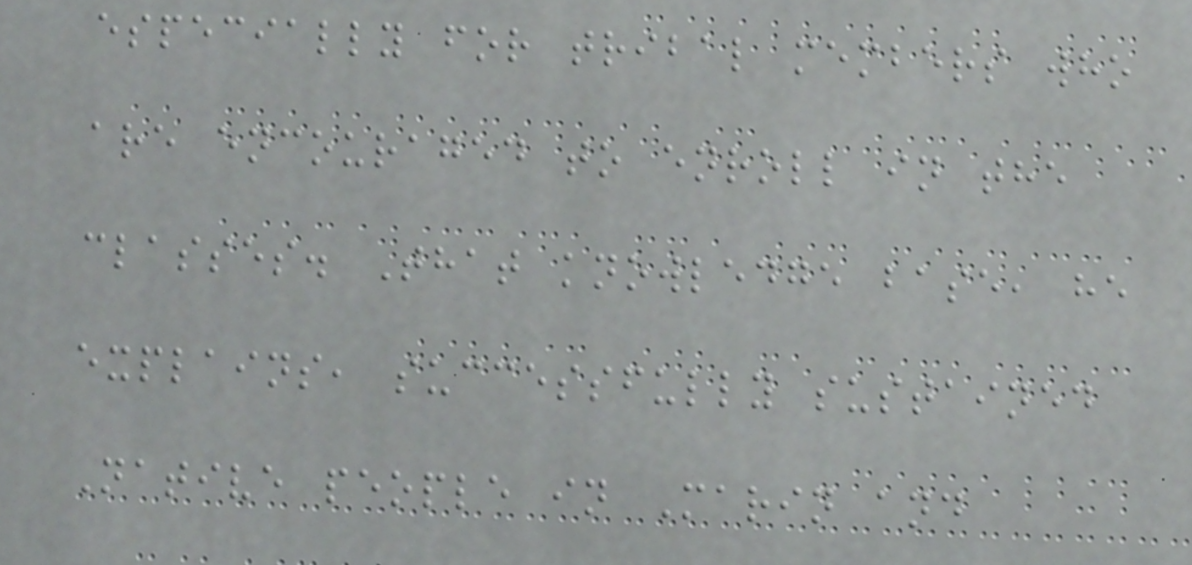especially for tribal members who
are encouraged to enroll in the
classes. That knowledge base, he
explains, successfully sustained
Native people in Marin and
